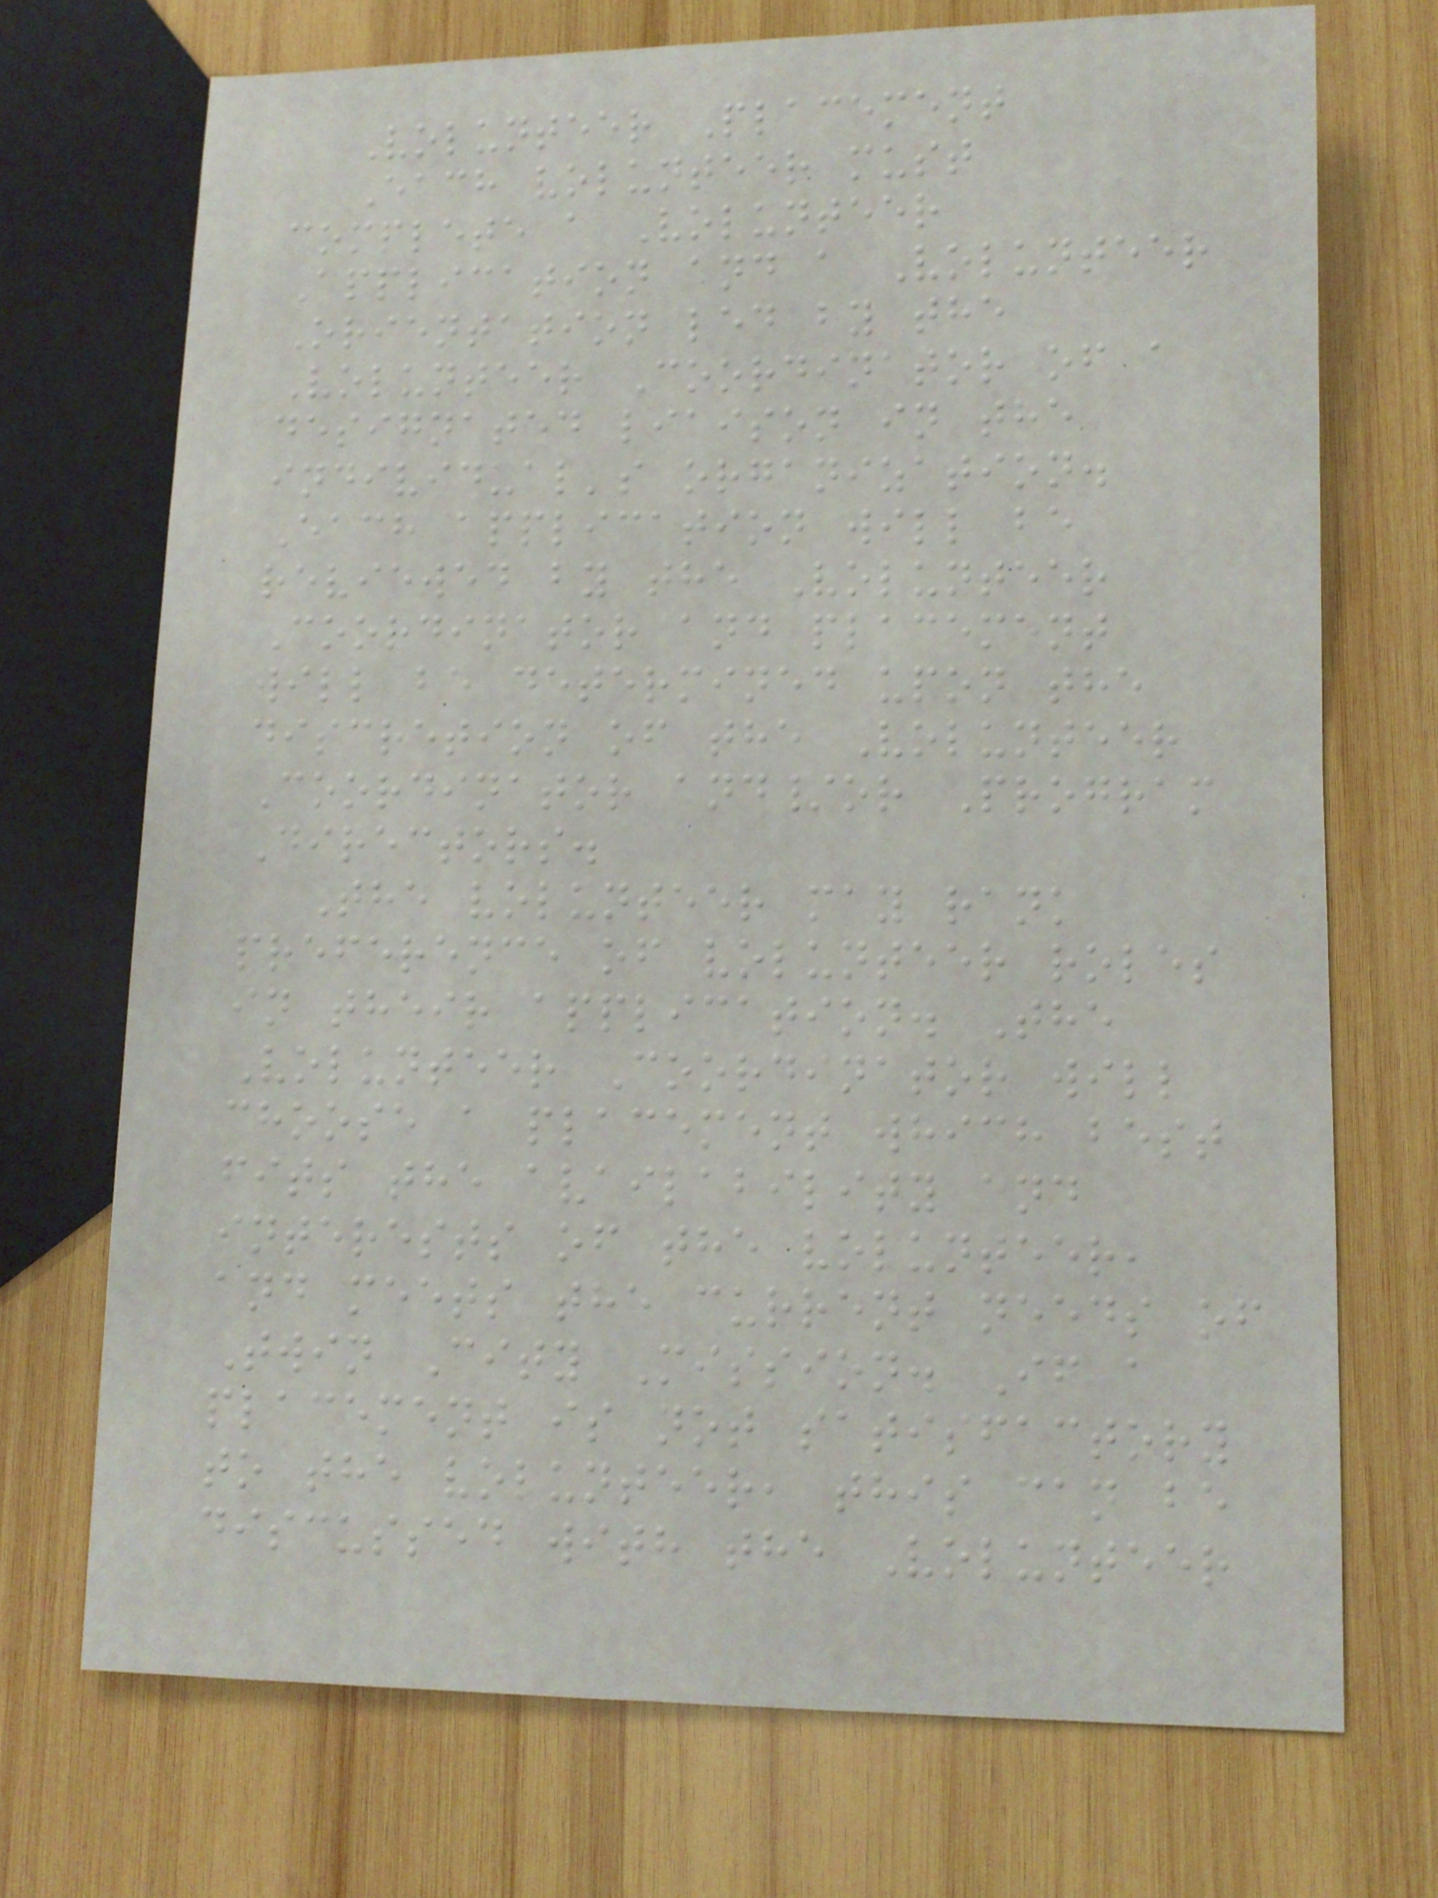Volunteer Placement
Each volunteer must
complete a Volunteer
Application and a Volunteer
Orientation led by the
Volunteer Coordinator of a
designated liaison in the
individual's organization.
Each application will be
reviewed by the Volunteer
Coordinator and placement
will be determined upon the
discretion of the Volunteer
Coordinator and/or Program
Directors.
The volunteer may rank
preference of volunteer roles
in their application. The
Volunteer Coordinator will
choose a placement which best
fits the availability and
interests of the volunteer,
and meets the current needs of
Twin City Mission. If a
placement is not satisfactory
to the volunteer, this can be
discussed with the Volunteer
